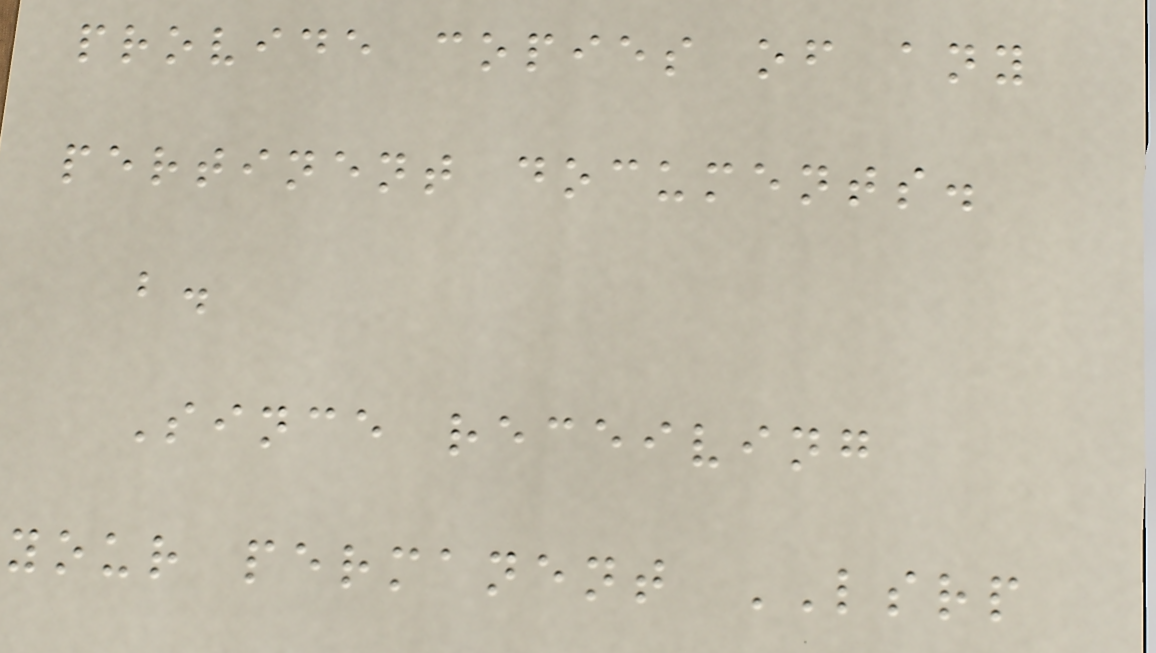provide copies of any
pertinent documents.
b.
Since receiving
your permanent LSRP
